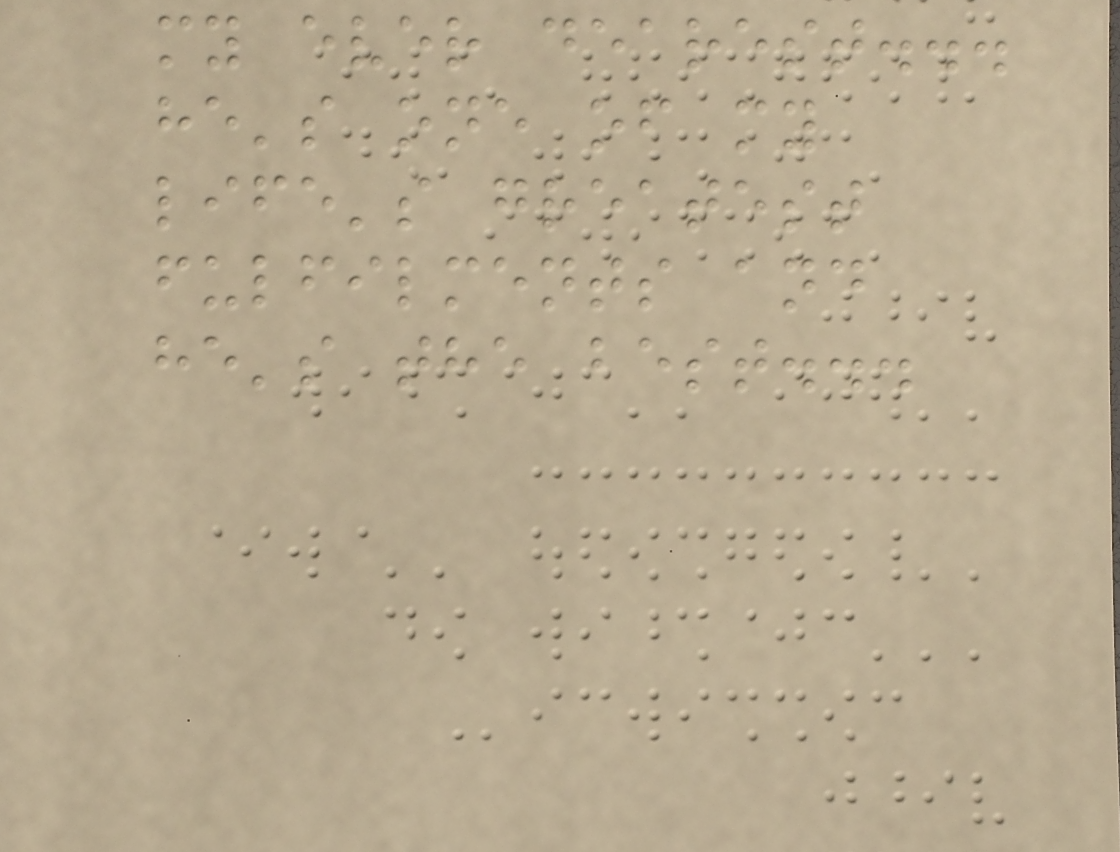my ever dearest...
he's one of my
life's greatest
fulfilments and
he's the best...
